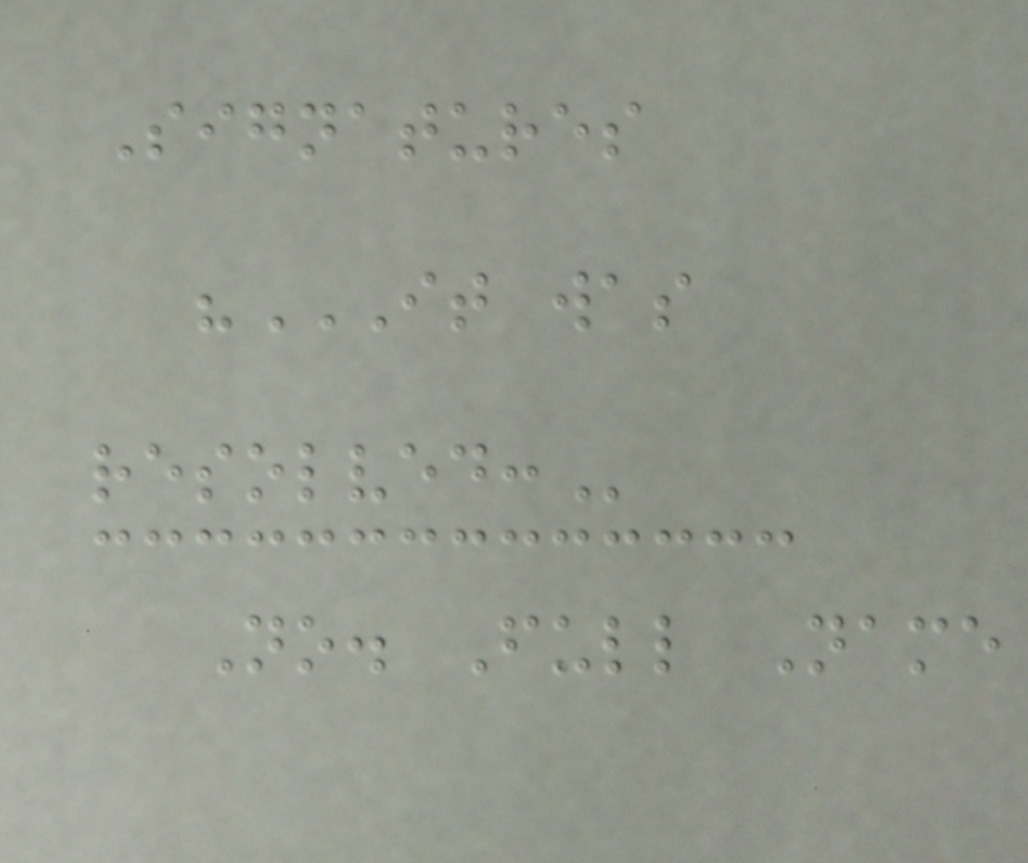Signatures
"IT WAS
RESOLVED:
No. Full Name
